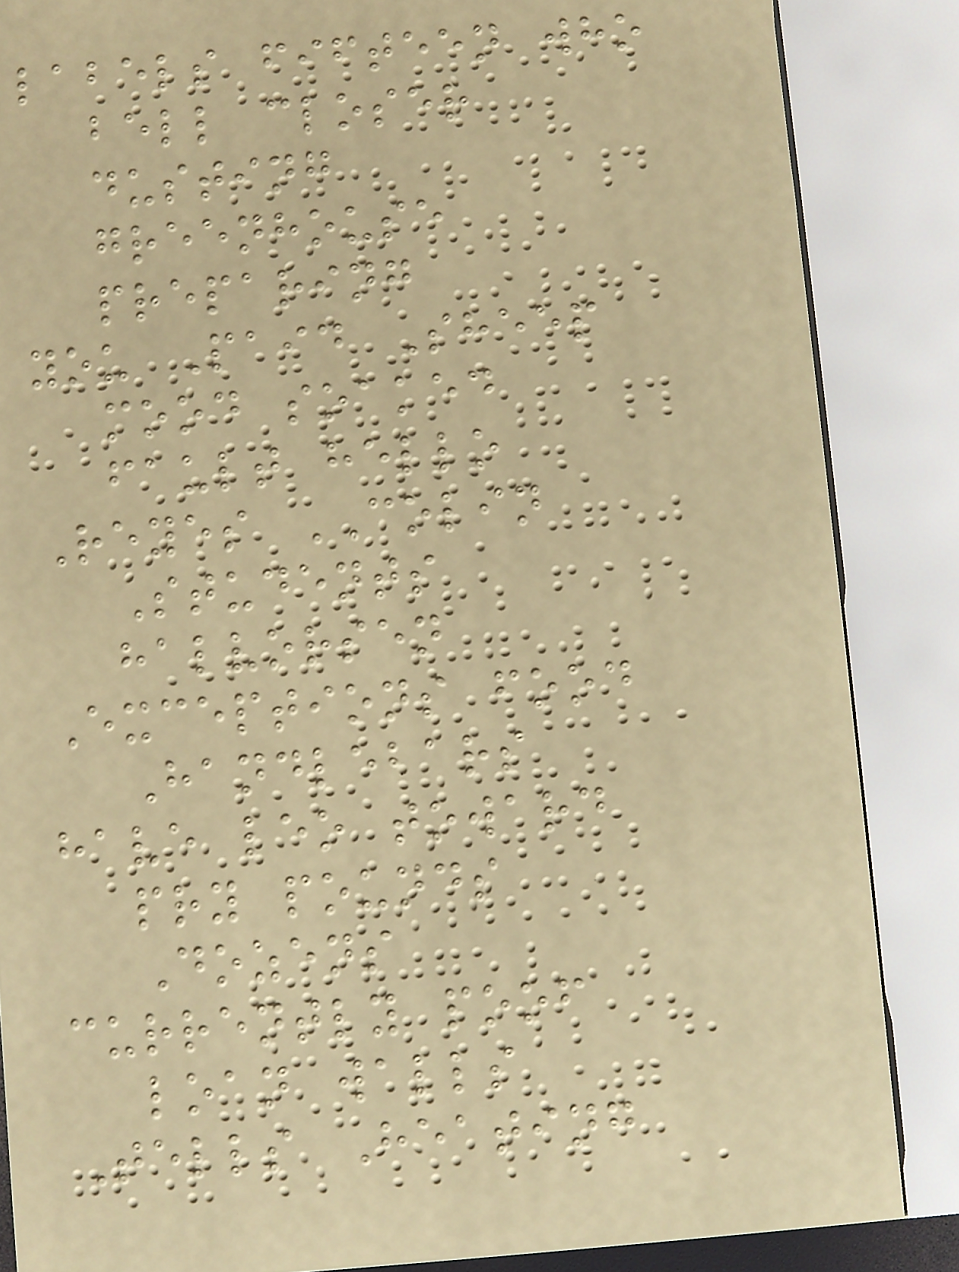labels fifteen who
bell closer
dusting
greenhouse
preparing
you Paid Sheep
mood soaked
fault hello
Reyes COLIN
Students
halvorsen
Exceptions food
Handlebars
have leo toward
pry pounds
Dozens
currently poof
loan walls
Tells Heating
